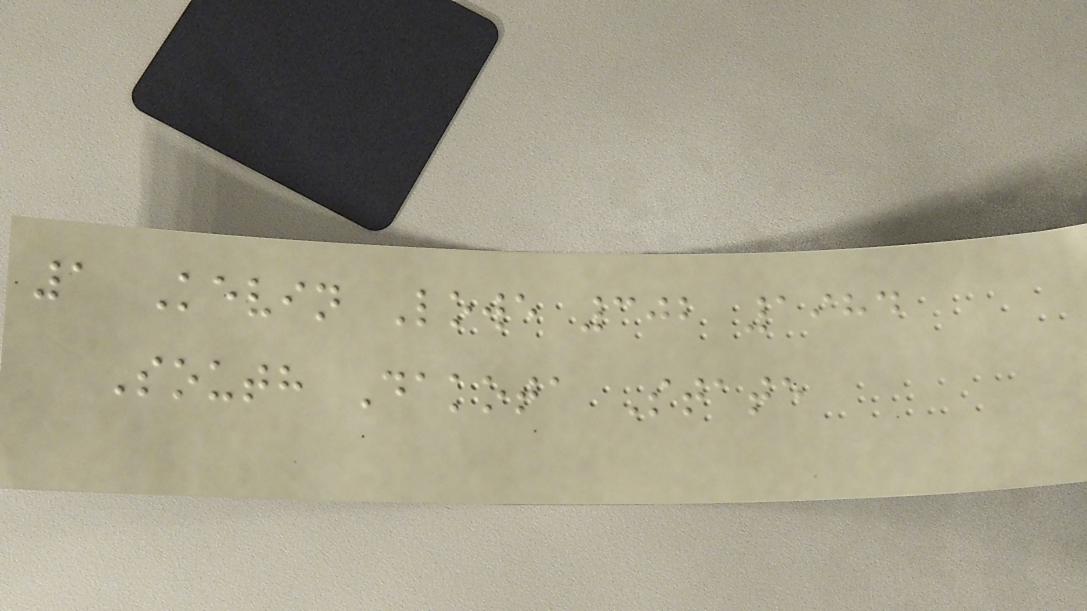1 Kevin Lowe 302 1984
South Dakota State
